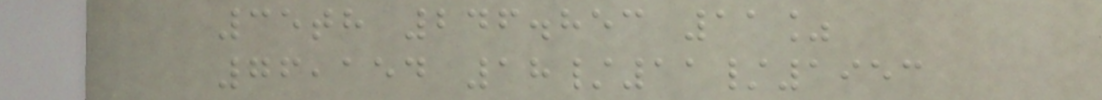35th 246.853 11%
76,154 18/11/1953
